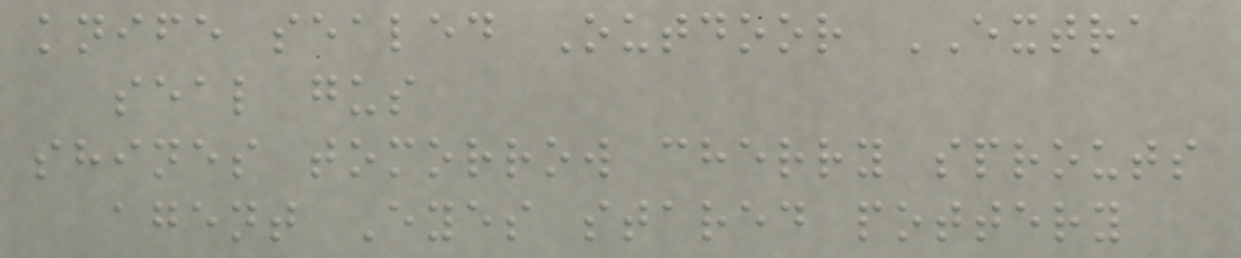knife sealed Outdoor EXTRA
seal gus
shines tomorrow cherry sprouts
agent Eyes stared pottery
